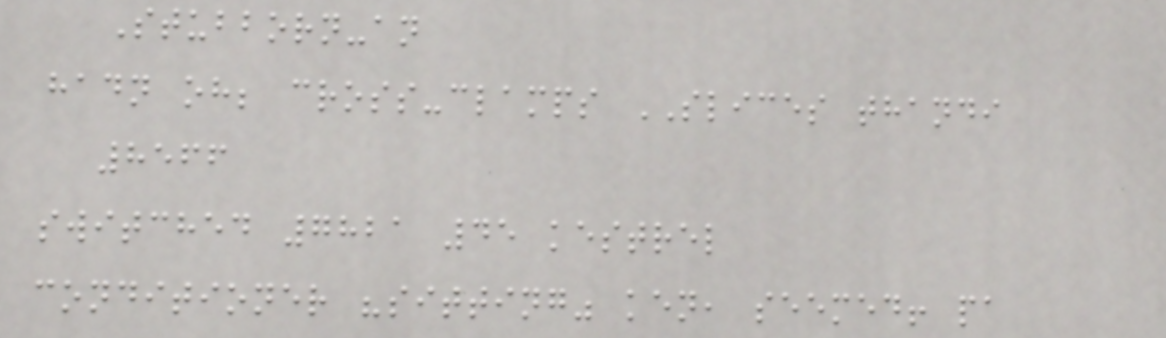Stubborn-an
hadn oh; cross-clamps SLICES thandi
8566
switched 7821 45 kestrel
conditioner "sitting" ken, seemed! pa
